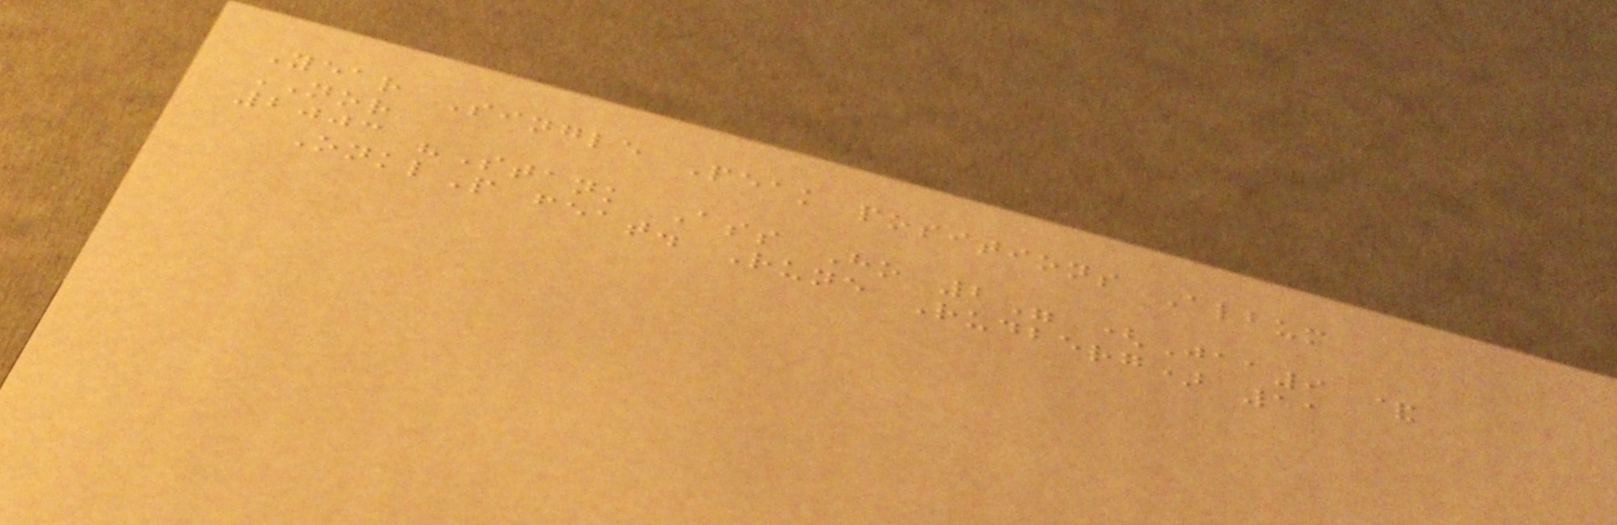Year Single Peak positions Album
NOR
2003 "Stank Ass Ho 2" (Jaa9 &
OnklP feat. Rune Rudberg) 11
